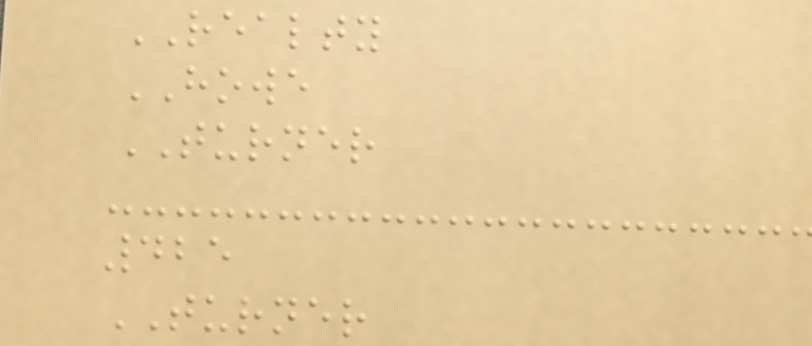REALTY
HOWE
TURNER
425
TURNER
